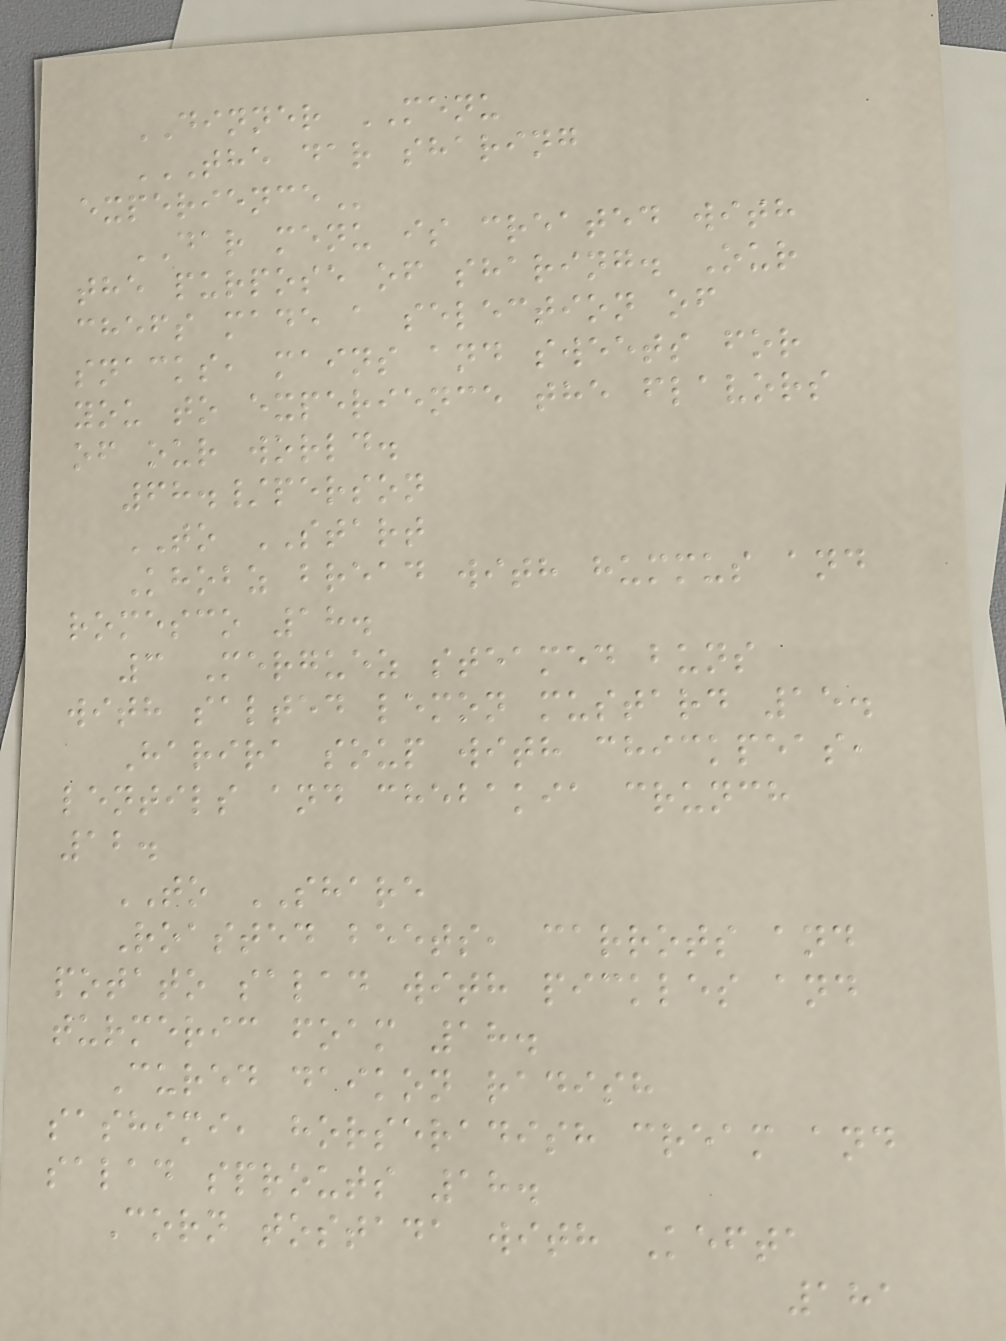DINNER MENU
THE DAR SHARING
EXPERIENCE
DAR menu is created with
the purpose of sharing. Our
chefs made a selection of
snacks, mains and sweets for
you to experience the flavors
of our world.
68./person
TO START
Khobz bread with hummus and
romesco 18.
3 Merguez steamed buns
with salted lemon mustard 15.
Harira soup with chickpeas,
lentils and chebakia crunch
12.
TO SHARE
Roasted beets, carrots and
potato salad with pickles and
turmeric foam 18.
Cured daikon radish
sashimi, horseradish cream and
salad sprouts 18.
Corn tostada with Kefta
181
